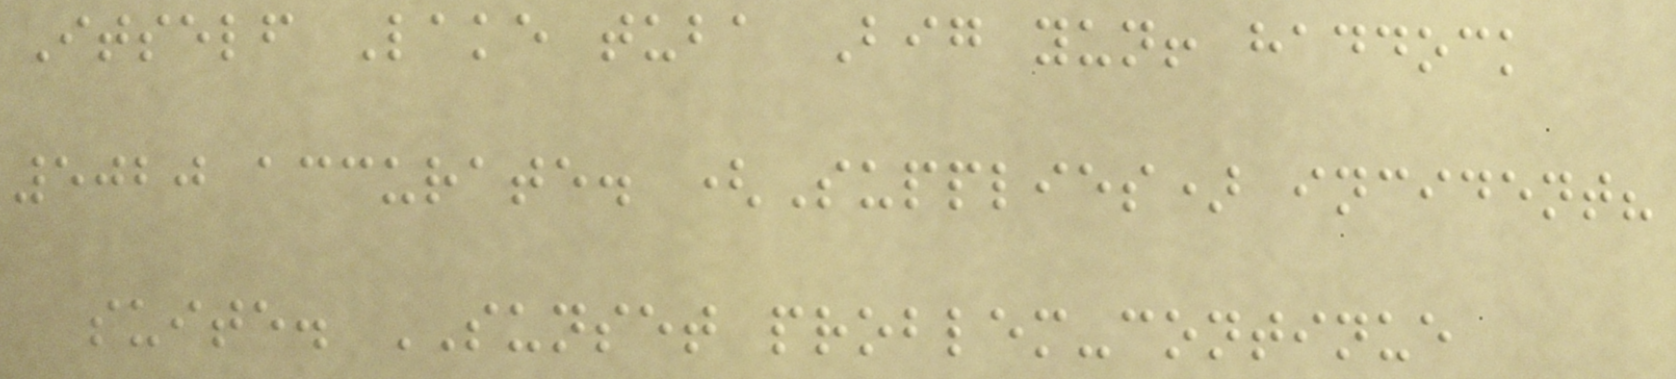Itself Lake tuba Big yun! haddock
5020 accurate. (Supplies) incident?
suite. SUNSET problem-continue
